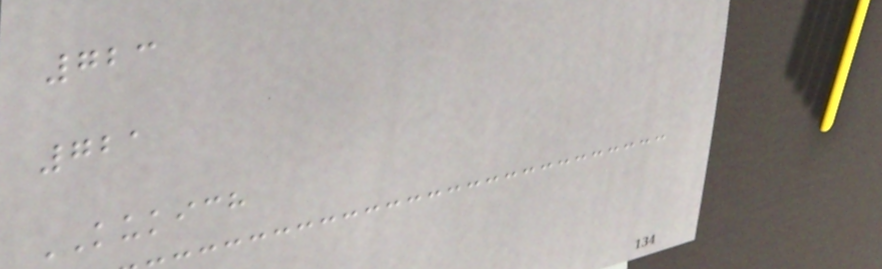723
721
KUKICH
